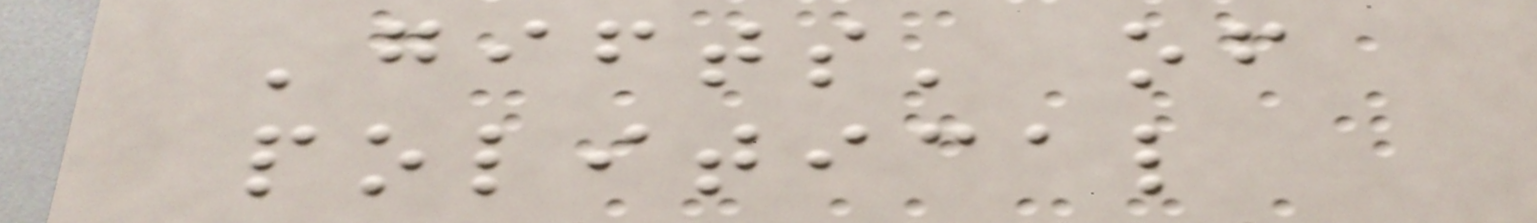'gifts' of
political
